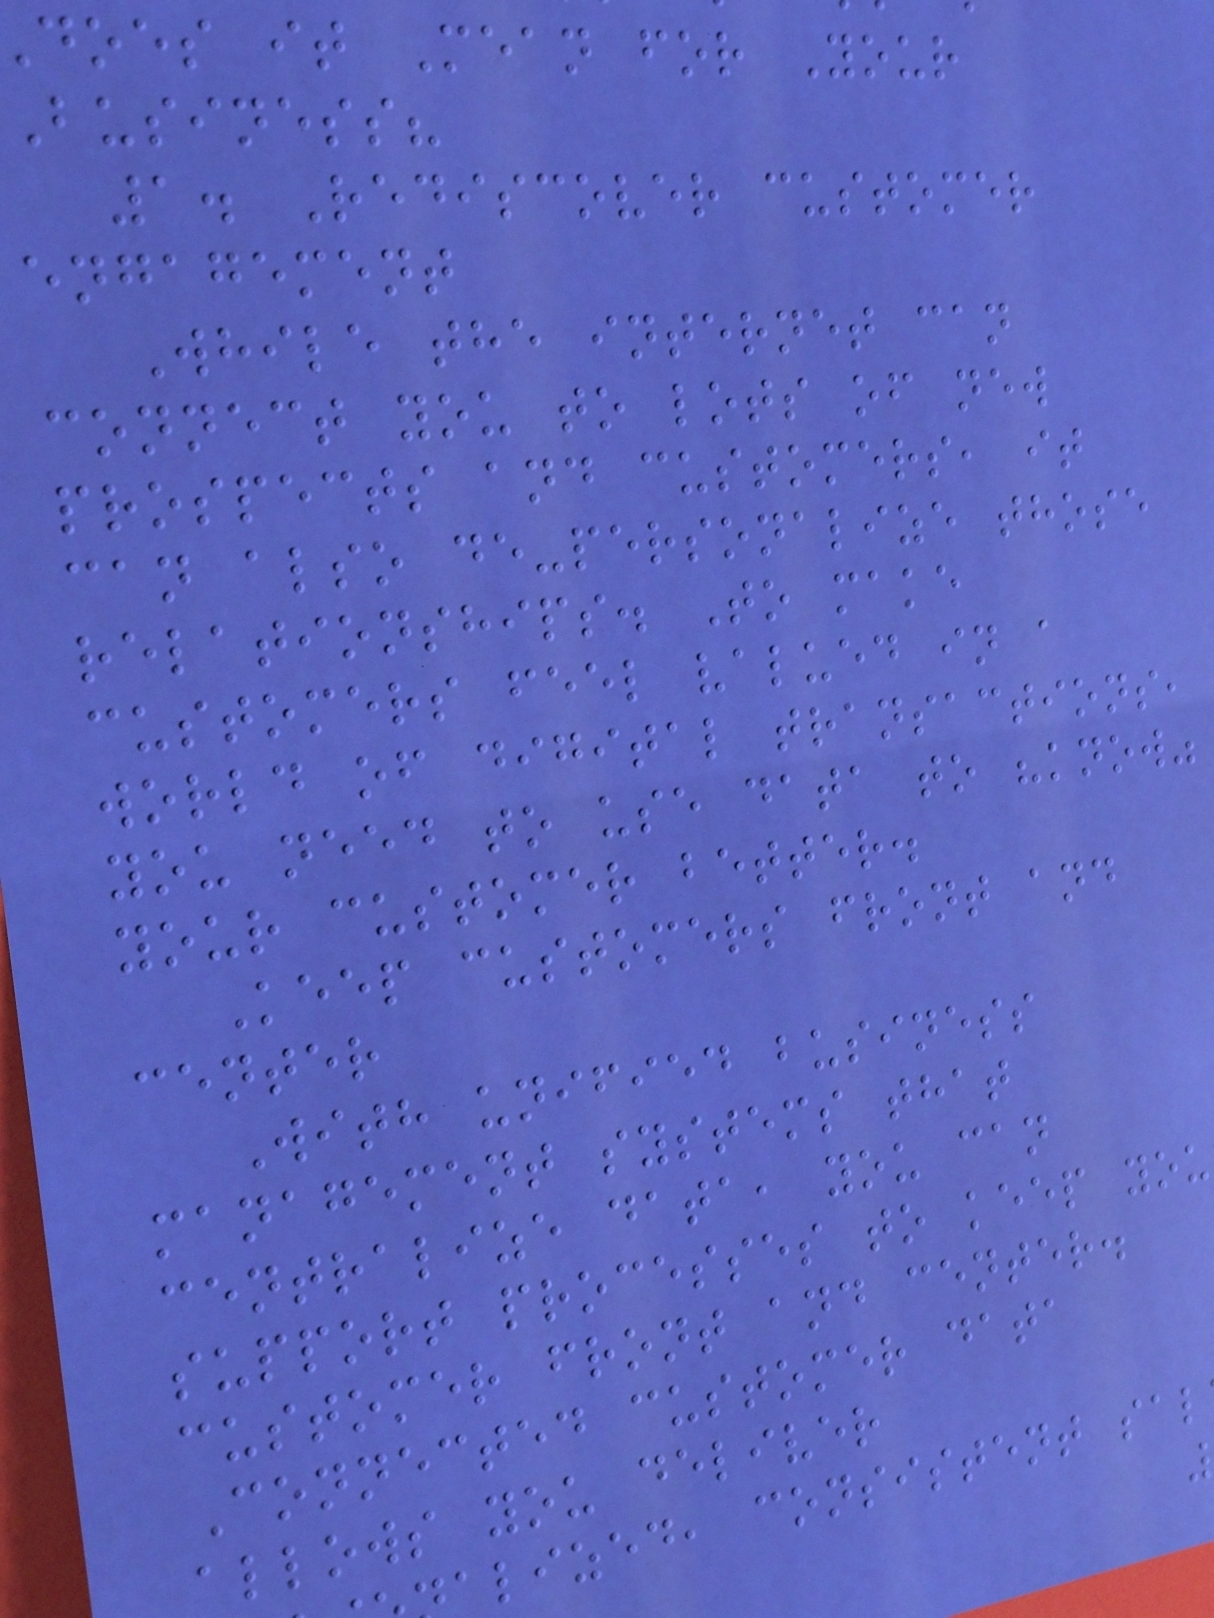does it Mean for Your
business?
1. Rediscover customer
engagement
While the internet can
connect you to lots of new
prospects and customers, it
can also de-personalize those
relationships. To make
customers feel valued in a
world of digital transactions,
you need to use data to "know"
your customer better.
Keep customers front and
center
With unified business
management systems that
centralize data, you can
support processes to keep you
customer front and center.
Connected customer data
allows you deliver
alized, consistent sal
